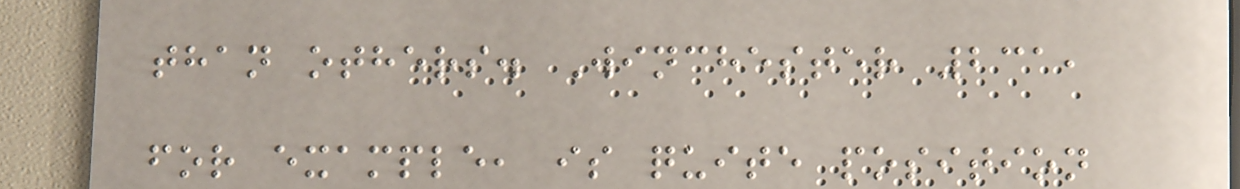than others. Winchester 231,
for example, is quite position
